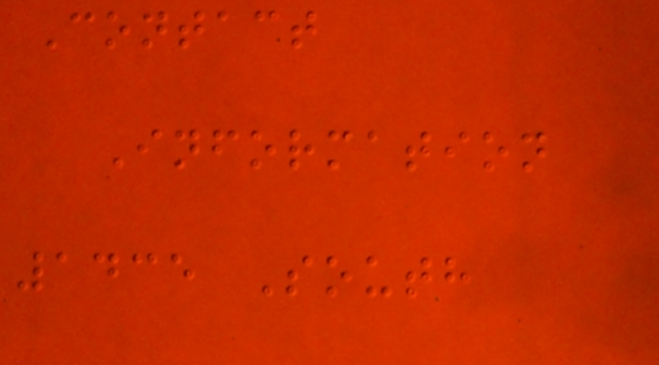Contact
Information
1435 South
